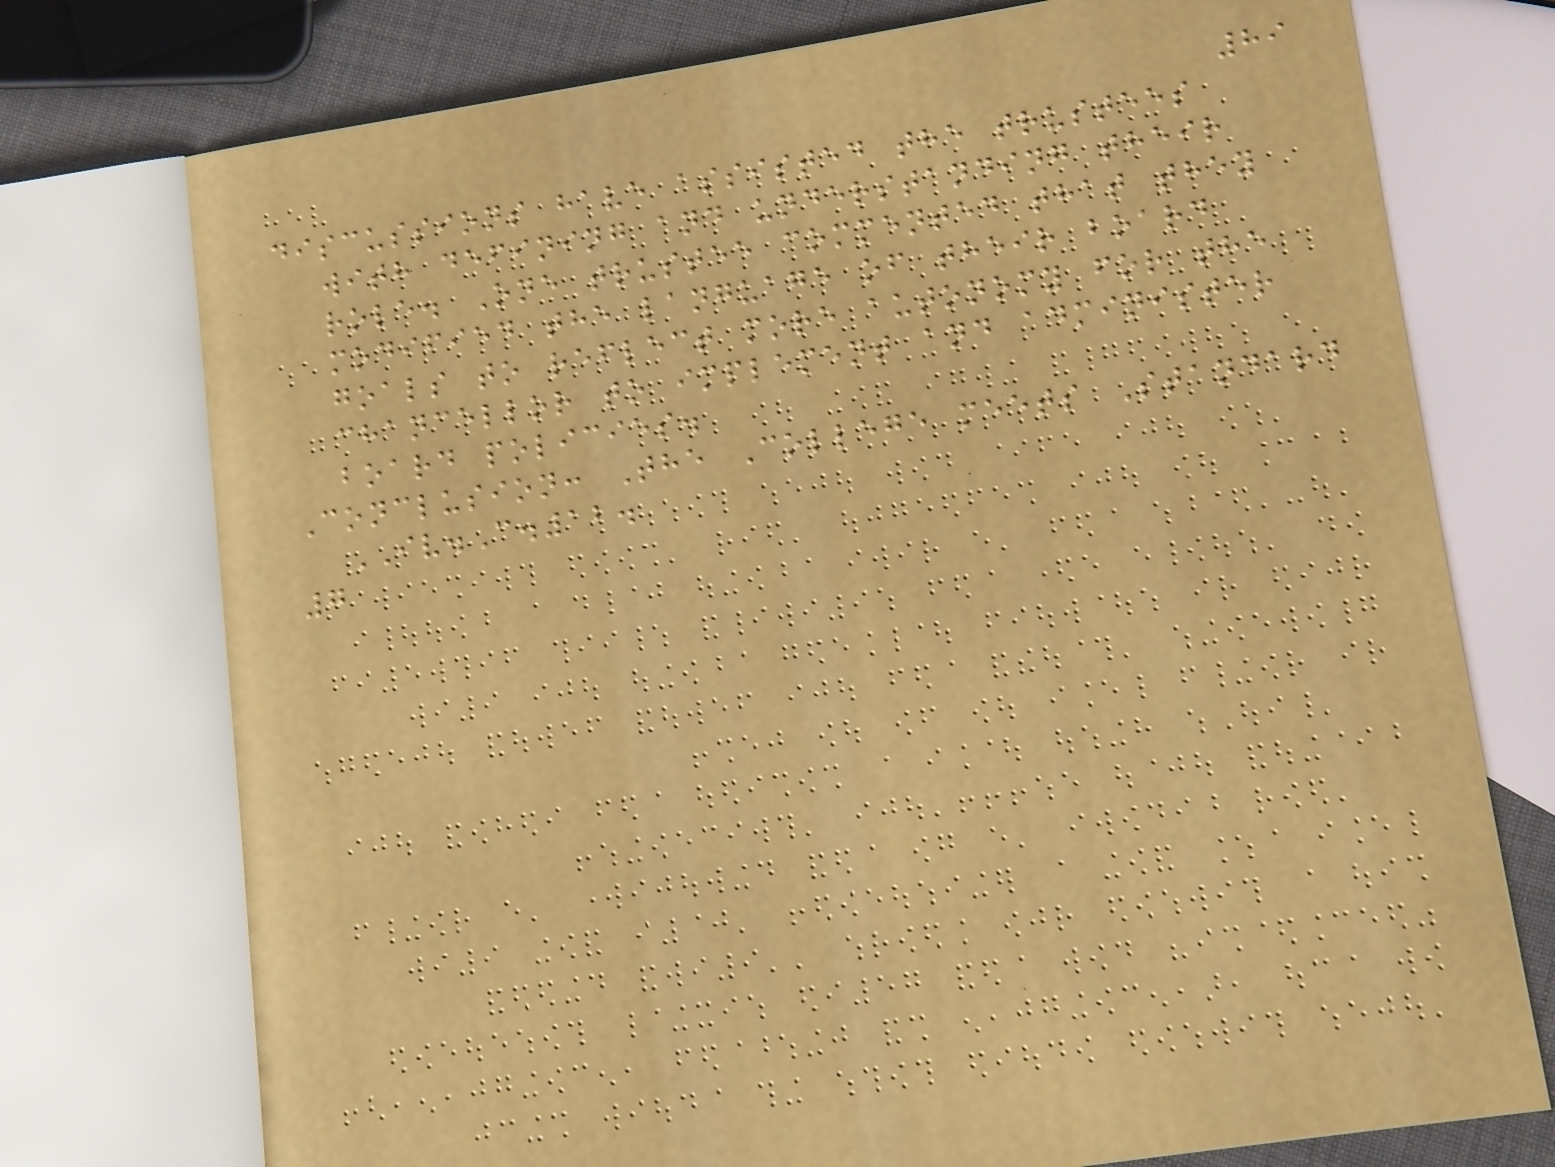89
discussions have assisted the trustees
with defining and understanding their
role. One trustee commented that they
modified the language of their board
goals to reflect more autonomy for the
chancellor to implement and administer
board policies.
Conclusion: The College meets Standard
IV.C.12.
7
